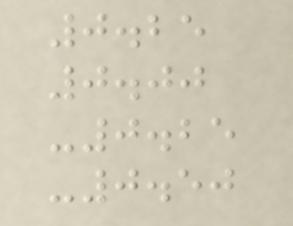0.25
0.00
-0.25
-0.50
